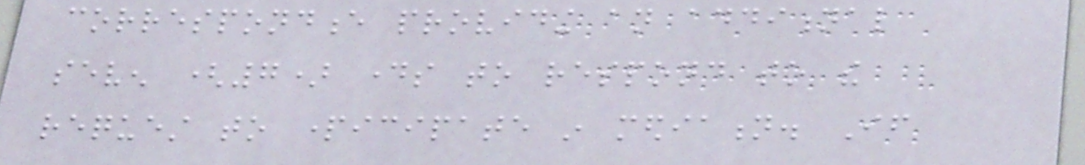correspondence providing an additional
seven (7) days to respond to the
request to participate in mediation. If
